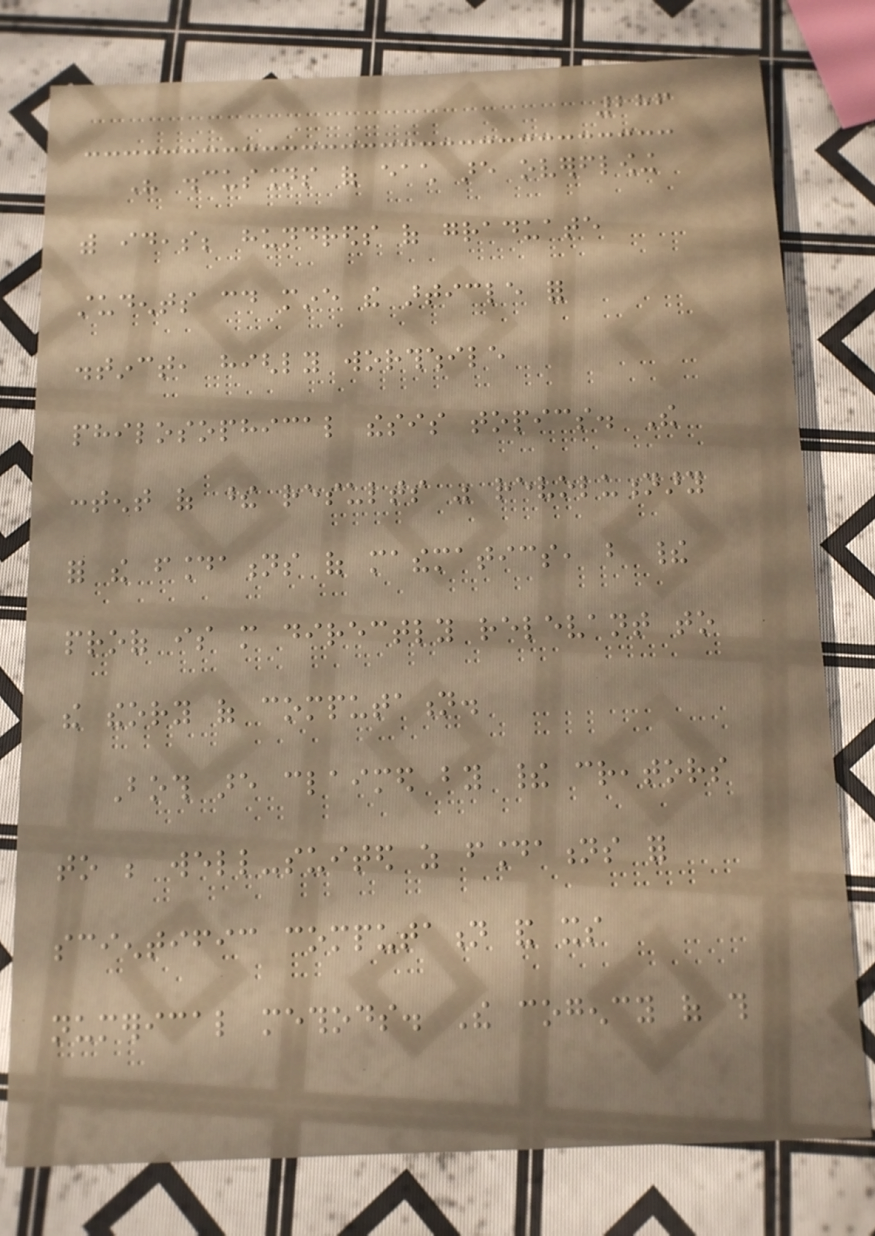286
His discussions of each are overflowing
with ideas; hundreds of graduate
students could mine the article for
distinct, highly worthwhile
philosophical thesis topics. The
content of these results was revolutionary
for the foundations of mathematics, but their
proof is more directly relevant to
the theory of computation.
Both are claimed by their creators
to be well-suited as foundations for
scientific computation and its
numerical methods. The cogency of this
